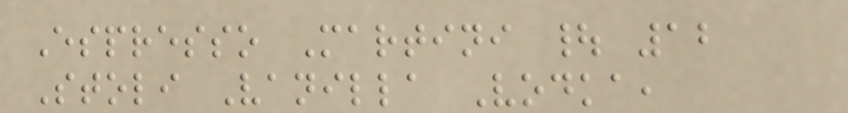Espresso Martini | 12
Stoli Vanilla Vodka,
